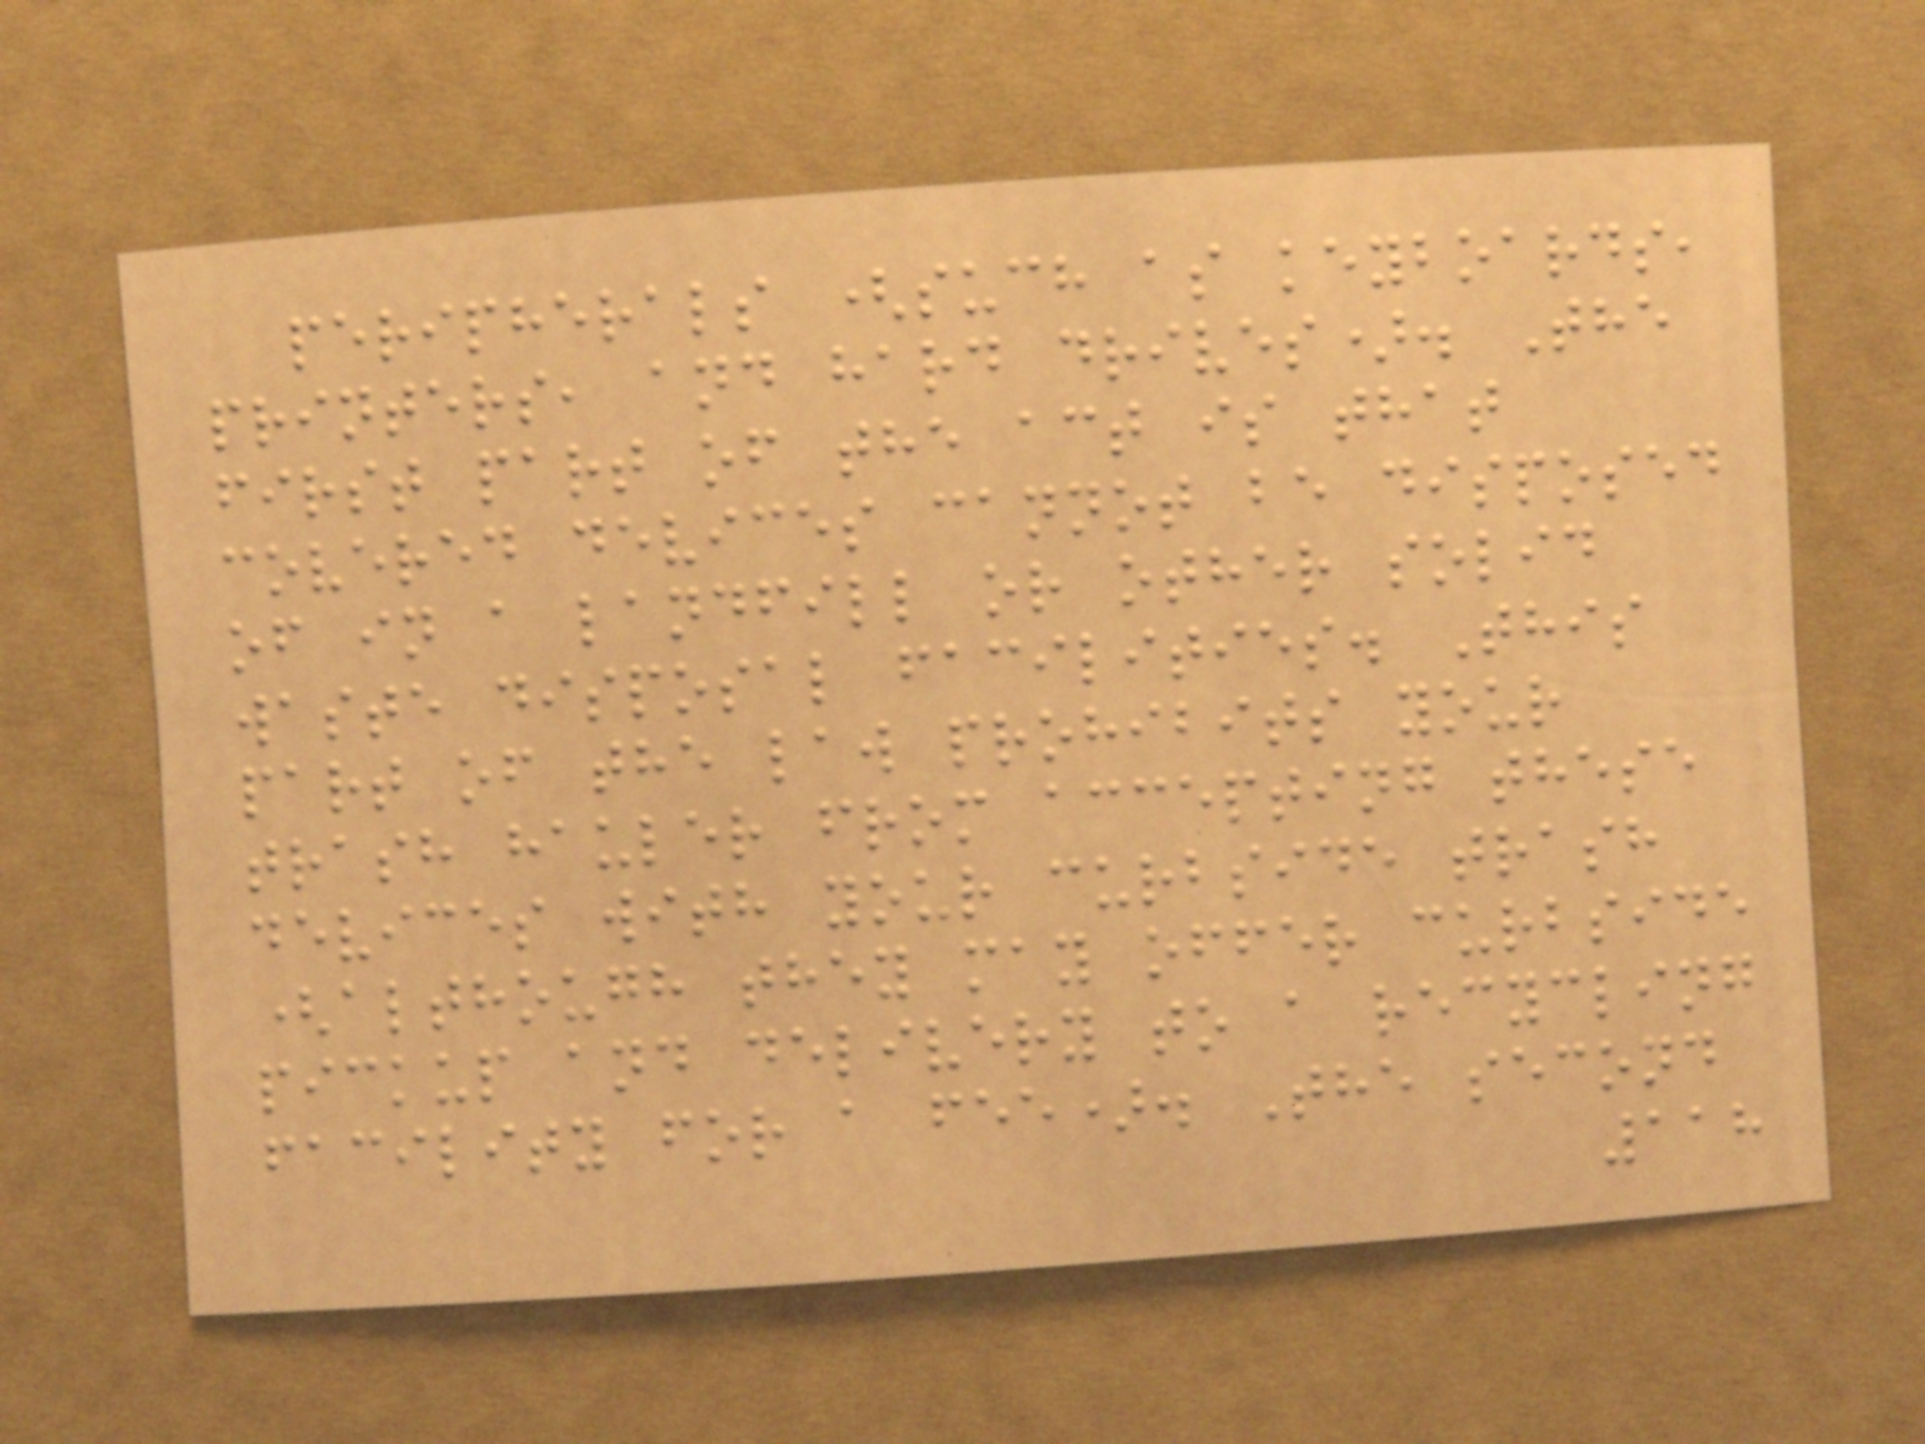peripherals (such as keyboards,
printers, and hard drives). The
first part of the act is that
covered devices cannot be disposed
of in a landfill or other solid
waste disposal facilities. This
part of the law prohibits your
trash hauler from accepting these
devices with your curbside trash
(although they may offer curbside
pickup and delivery to a recycling
facility for a fee). The second
118
